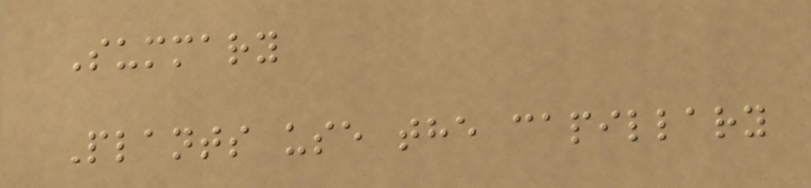Summary
Plants use the capillary
